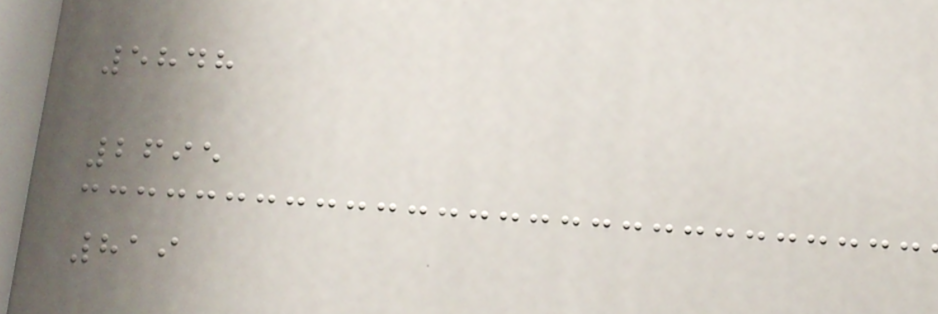5848
2695
819
